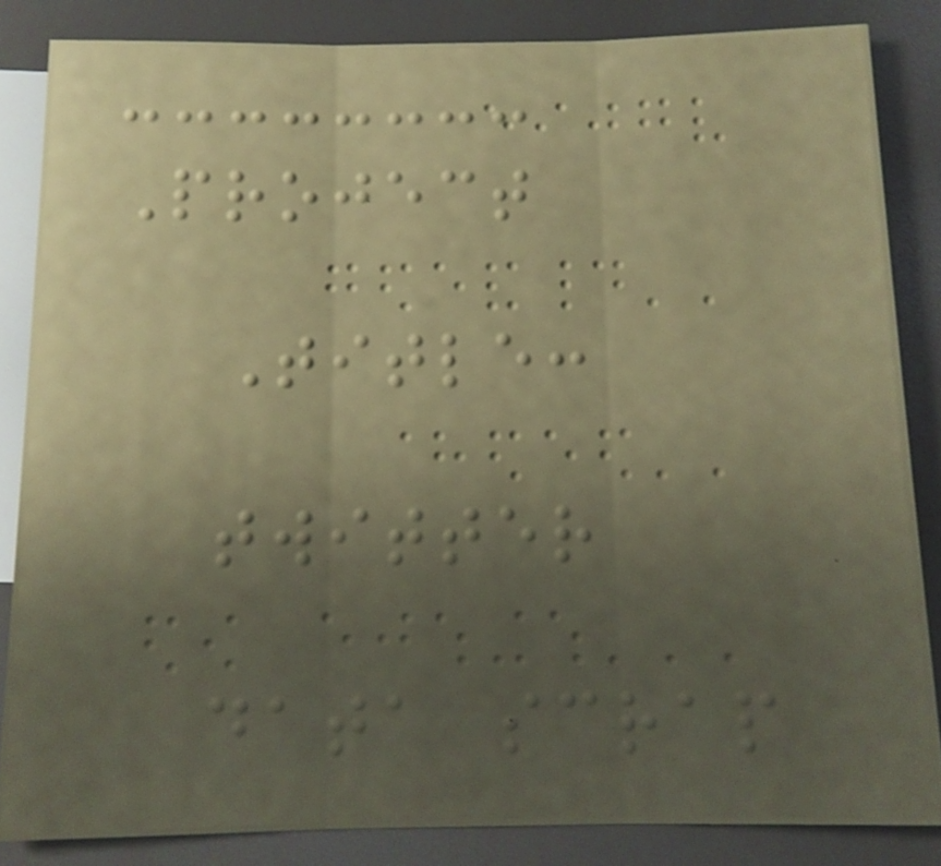Project
Title:
twitter
data scrap
